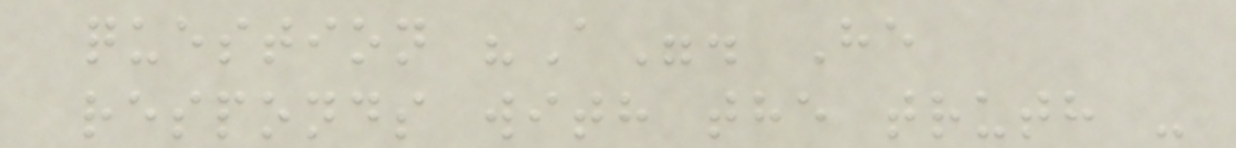question "A". He
responds with the truth -
